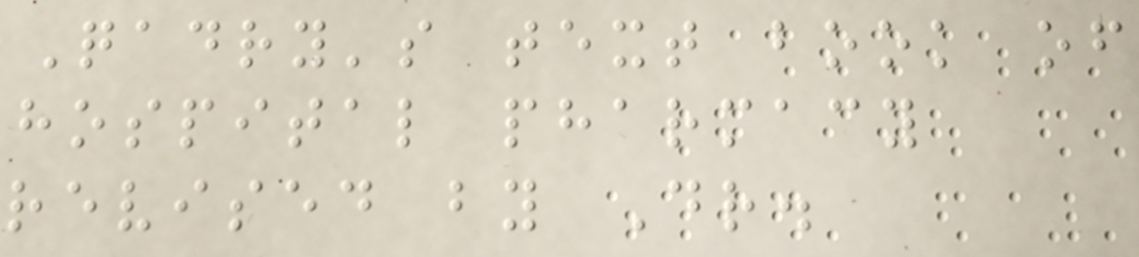Qadry's text book of
hospital pharmacy
revised by Dr.
